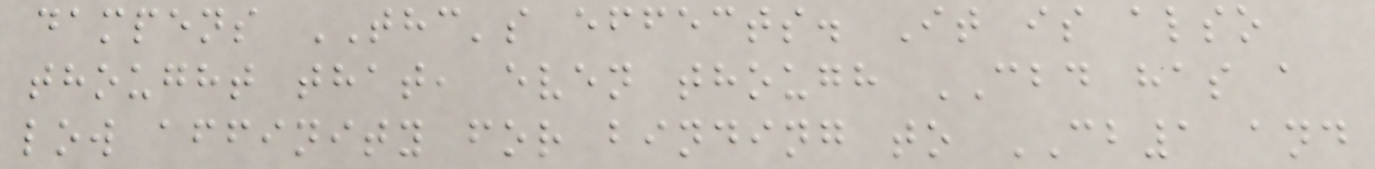dampens THC's effects. It is also
thought that, even though CBD has a
low affinity for binding to CB1 and
